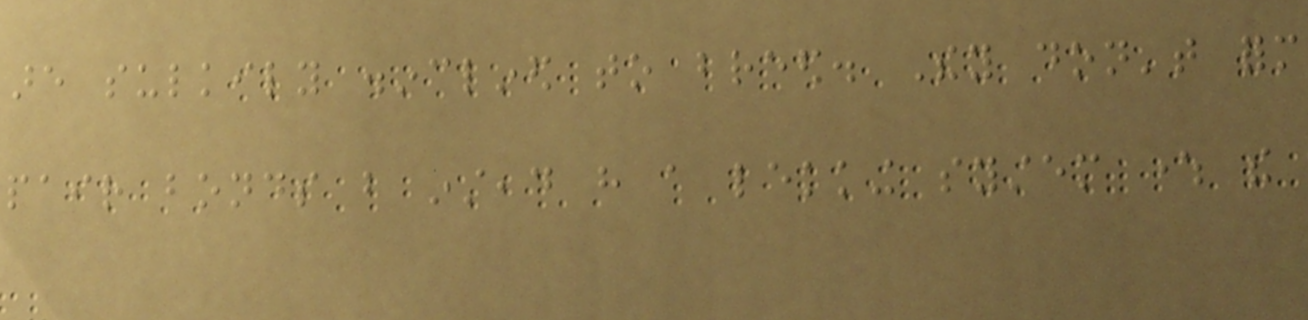are sulkily disinclined to breed. They don't form
pair bonds but instead have a lekking system where the
